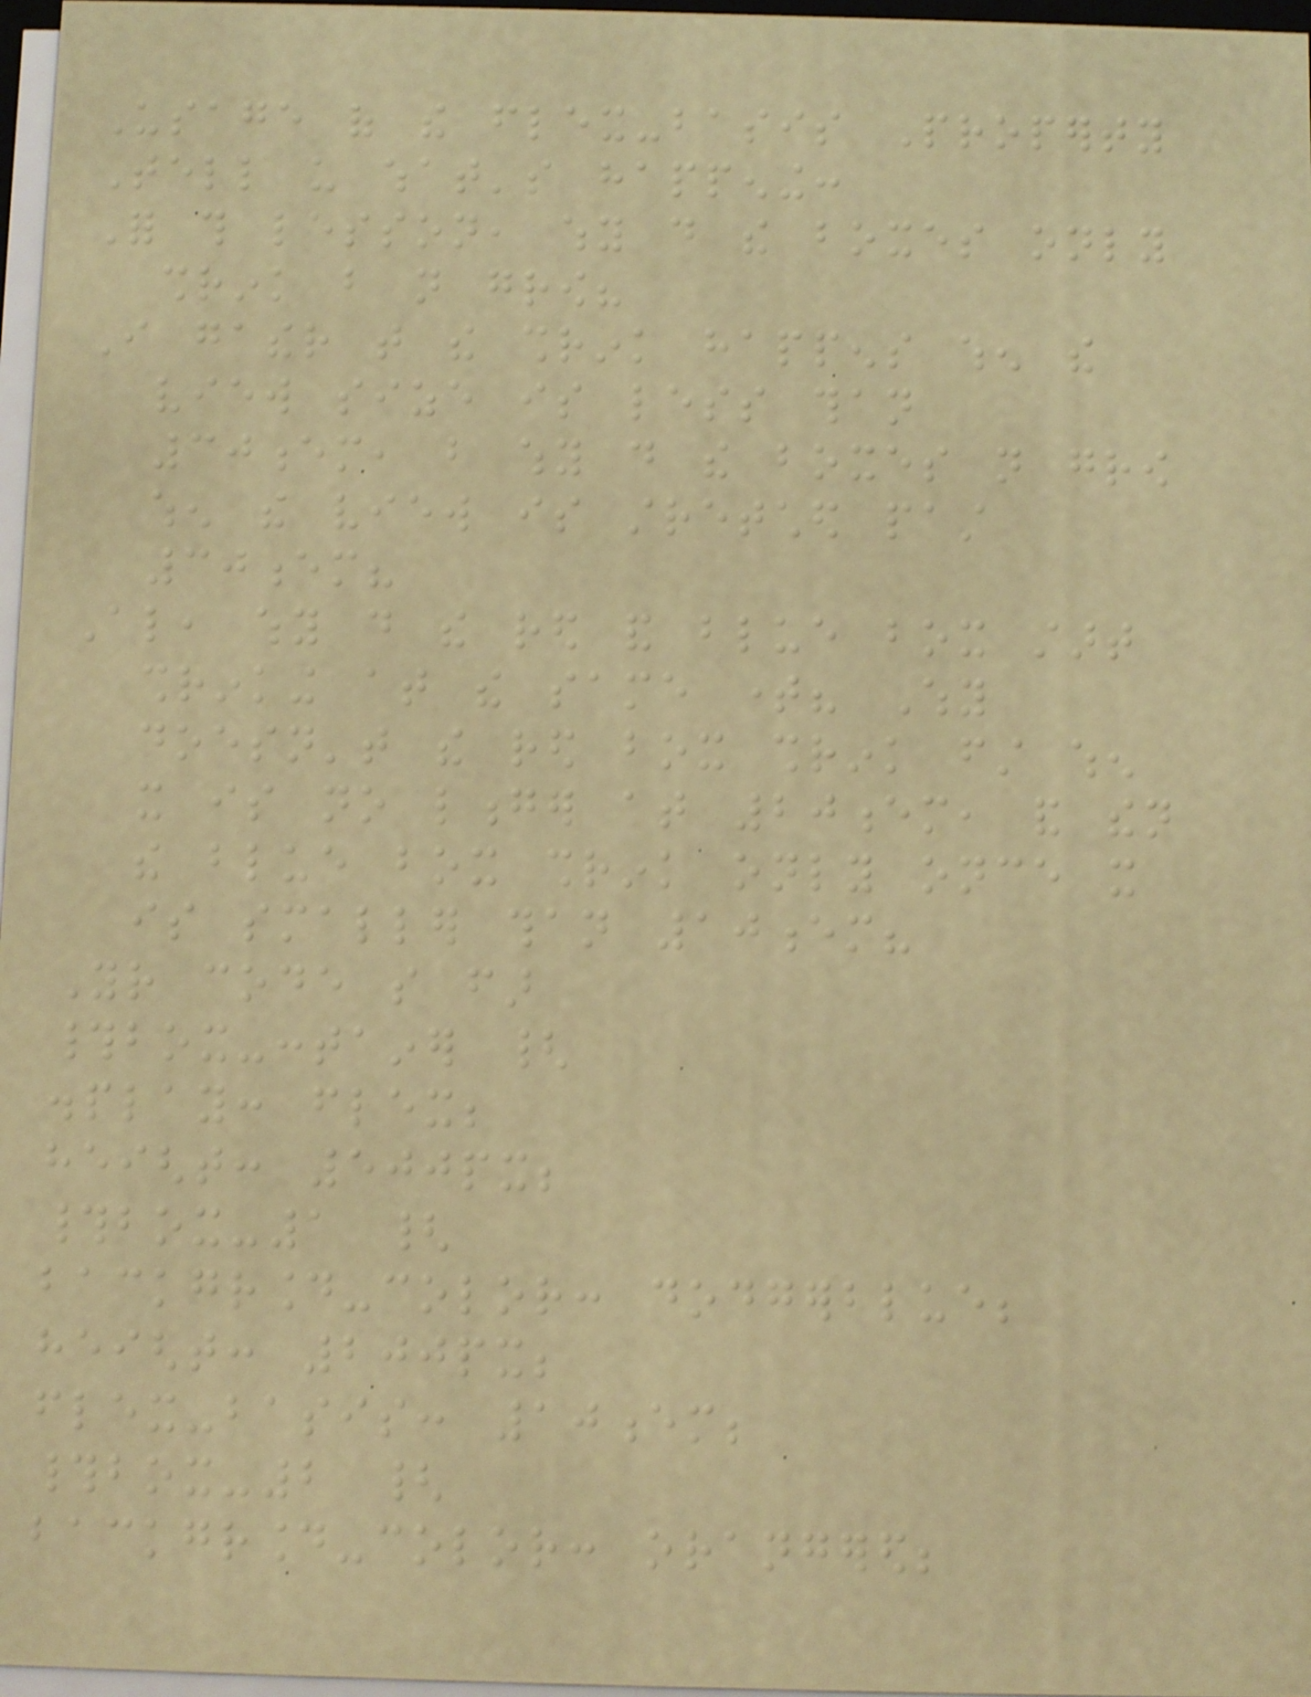Usage of the flex-basis Property
Tell us what's happening:
For this lesson, why do the boxes only
shrink but not grow?
I gather that the shrink happens when the
view size is less than
30em, but why do the boxes not grow
when the view is stretched past
30em?
Also, why do the red and blue box start
shrinking at the same time? Why
doesn't the red box shrink first when
it is no longer at 20em, and then
the blue box shrink only once it
is smaller than 10em?
Your code so far
#box-container {
display: flex;
height: 500px;
#box-1 {
background-color: dodgerblue;
height: 200px;
flex-basis: 10em;
#box-2 {
background-color: orangered;
